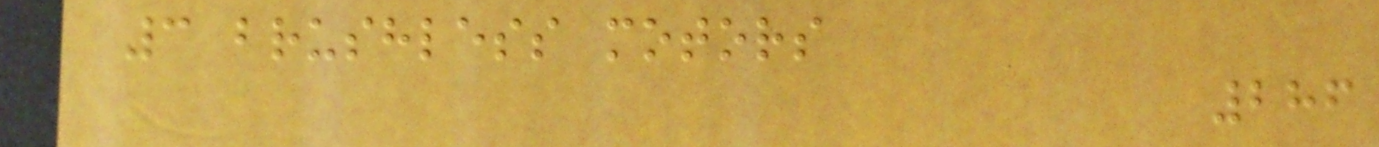3 brushless motors
286
